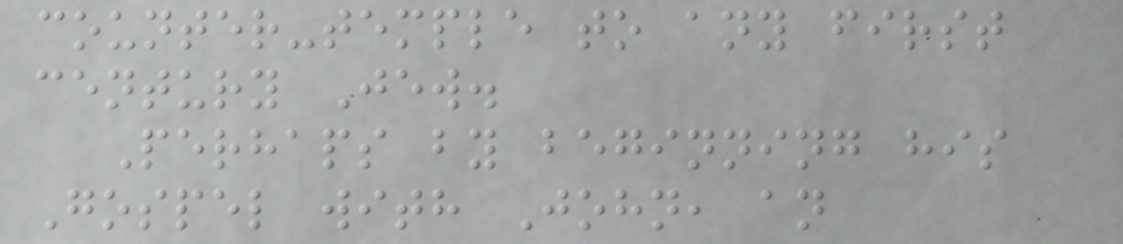counter-temple to any first
century Jew.
Perhaps by beginning his
Gospel with John, an
